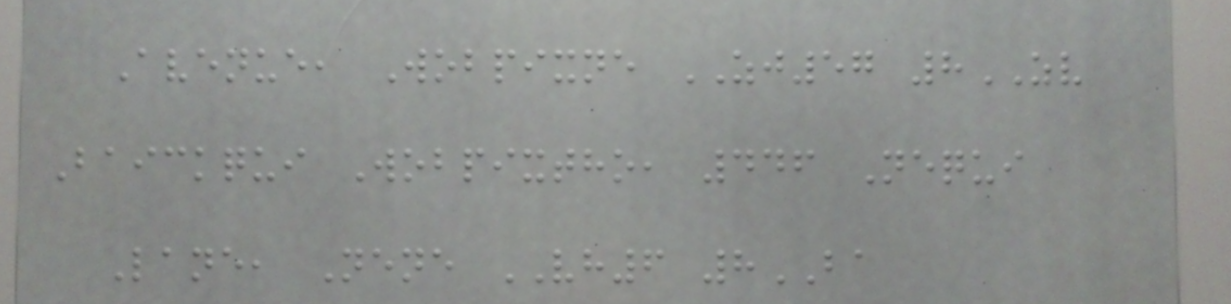Avenue, Wobpixne ZJ57 8ZV
Baickqui Wobpixtho, 446 Nequi
Lane, Nene VH6 8BA
